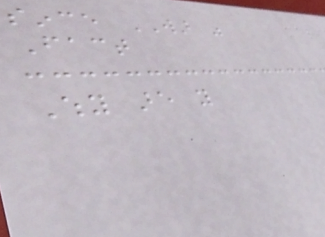since WAR was
Fact
Why are you
